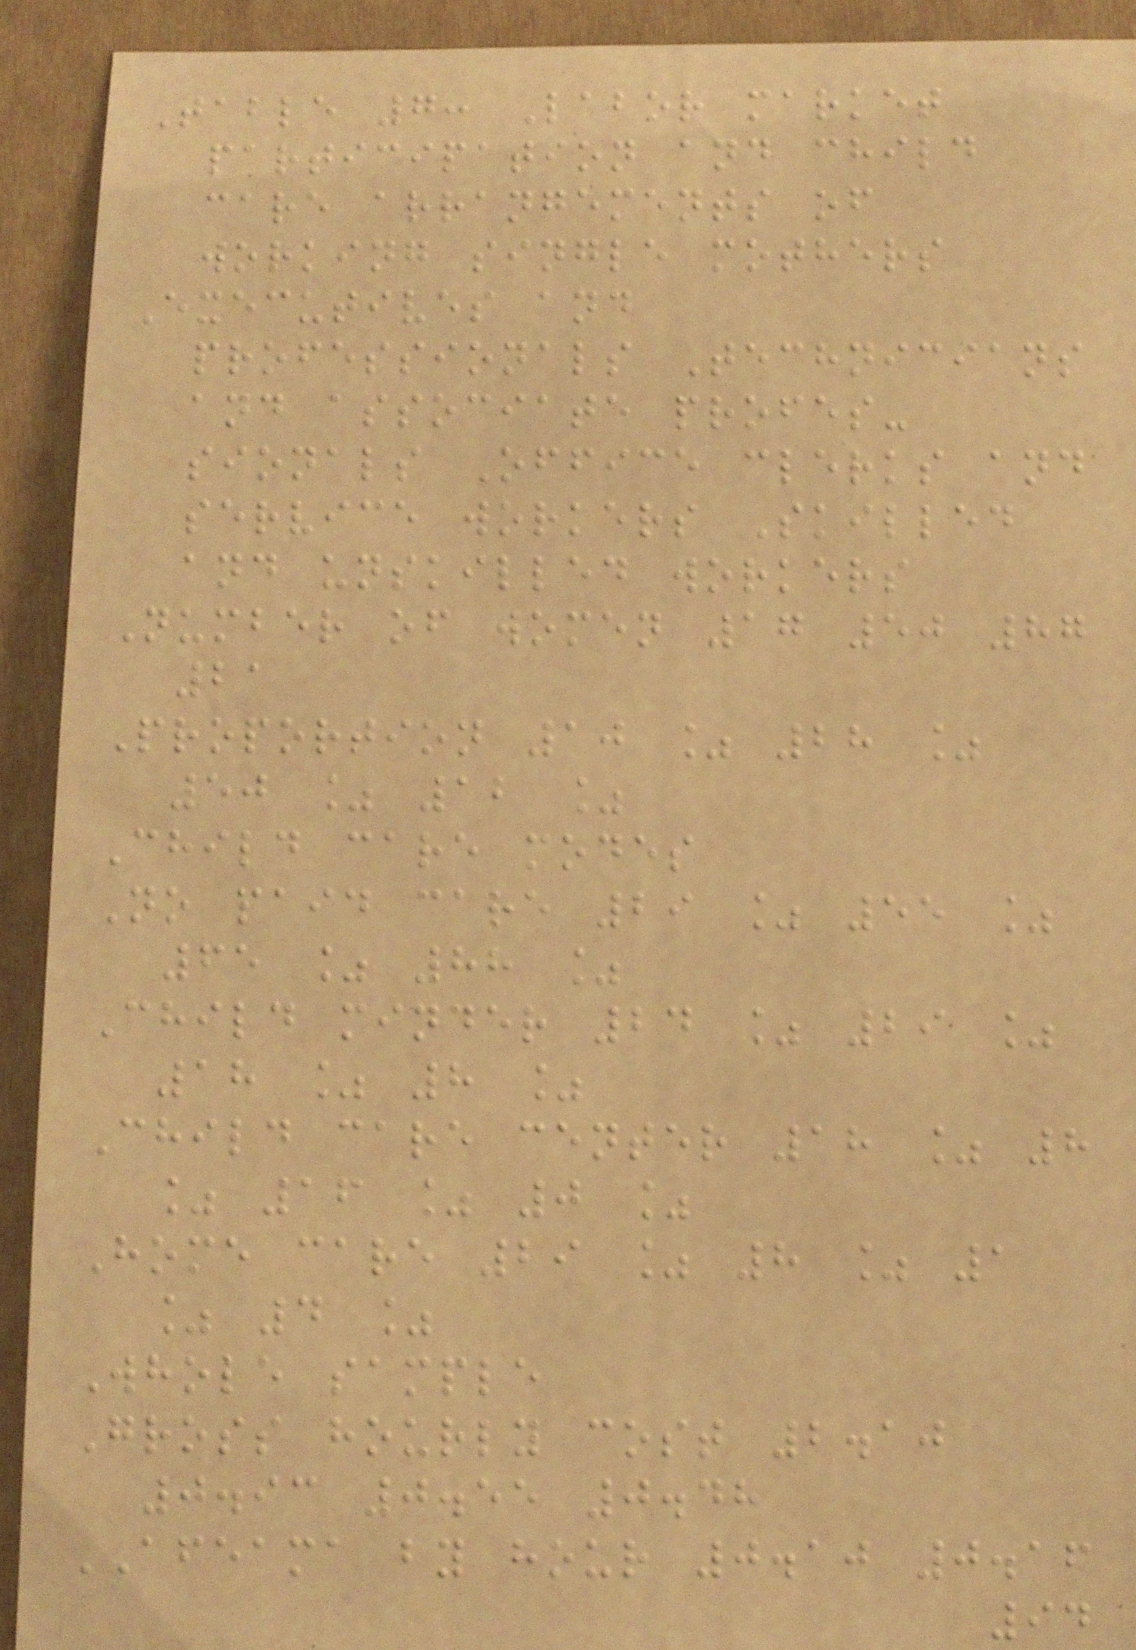Table 7: Labor market
participation and child
care arrangements of
working single mothers
Executives and
professionals Technicians
and associate profes-
sionals Office clerks and
service workers Skilled
and unskilled workers
Number of women 17 50 87
21
Proportion 10 % 28 %
50 % 12 %
Child care modes
No paid care 29 % 55 %
65 % 88 %
Child minder 24 % 29 %
18 % 8 %
Child care center 18 % 8
% 16 % 0 %
Home care 29 % 8 % 1
% 4 %
Whole sample
Gross hourly cost 2.10
0.93 0.55 0.48
AFEAMA by hour 0.10 0.16
94
